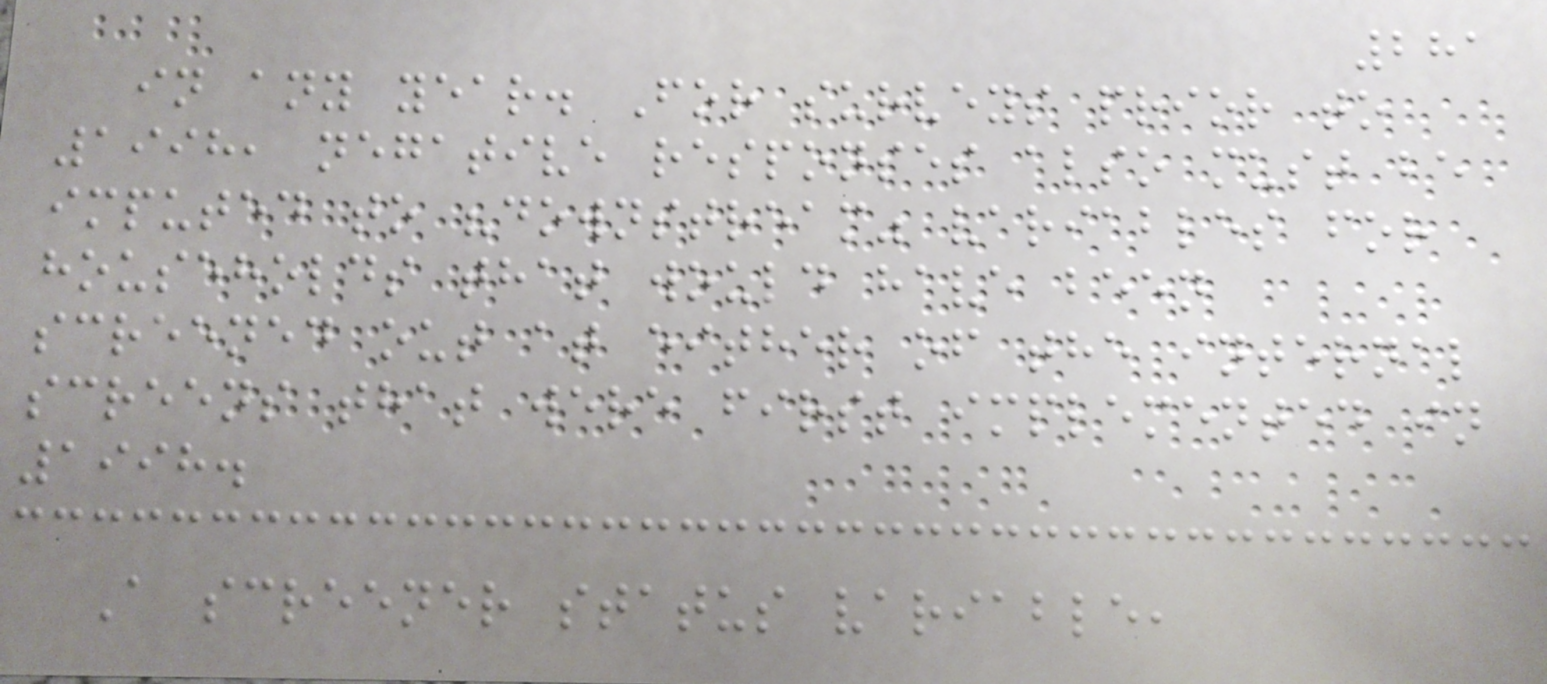281
in any year. For surveys prior to
1998, negative responses also must be
imputed to "downstream" variables for
households that would have been
screened out at either of the internal
screens that were first implemented in
1998.
A screener status variable,
